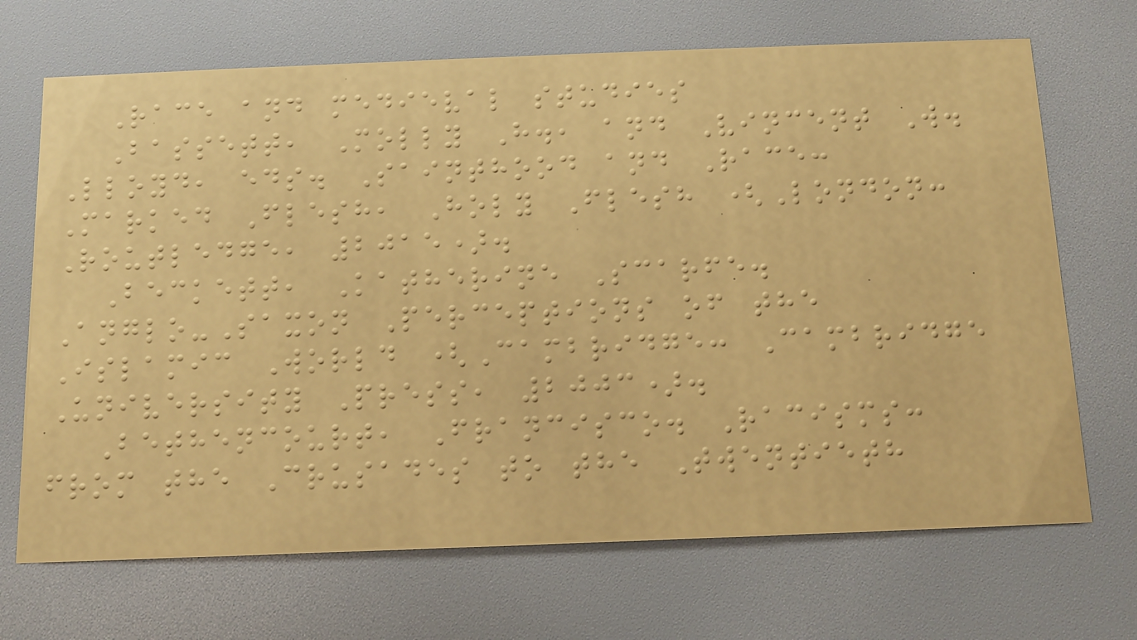Race and medieval studies
Bassett, Molly H., and Vincent W.
Lloyd, eds. Sainthood and Race:
Marked Flesh, Holy Flesh (London:
Routledge, 2015).
Beckett, Katherine Scarfe.
Anglo-Saxon Perceptions of the
Islamic World (Cambridge: Cambridge
University Press, 2003).
Bethencourt, Francisco. Racisms:
from the Crusades to the Twentieth
